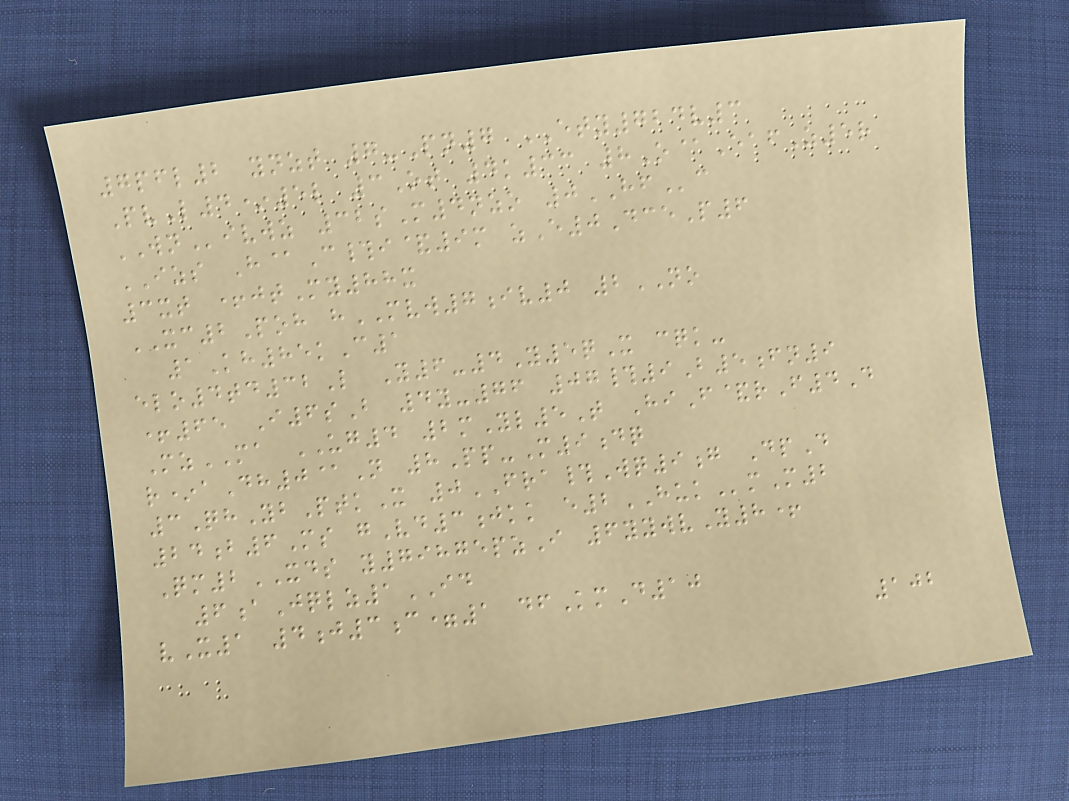7pfl2 ynzt 7-Pn7 ETY724v3
PvL4*5l 3Ot 4k33 8O@EafZ5r
WNivwz 32sM4nzo 0HFc
IZS H@C#i&9m zE0DceP6
3xt +jtMy88x
XC2Poh hMVW7iv0 2NO
1Kh85kC1
elo4td32L Y6-4Y5qX cqk-
+65 I6sB 4y-76 07#9B5fn9
MzMA UG4 2mYl5T HiF&rF4D
r*aDh0@N 8Pp-M9dq
3QhYbPtkX 0FRA#Wq9g DpD
24b6Ms gVd3jkk e2HUKmM2
Qm2XDS y79875pzI 6yywvY8+
6aJqlz1ID
vX1 4j3c=1 dfKmD10
102
